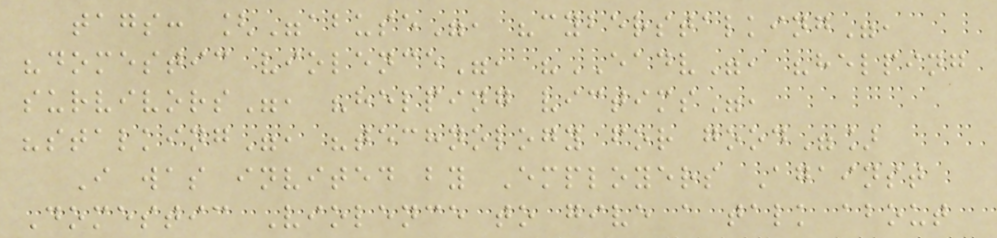tags: ["abuse", "cyberstalking",
"domestic violence", "EADV", "helping
survivors", "helping victims",
"stalking", "technology for good"]
I was invited by Employers Against
Domestic Violence to give a talk about
